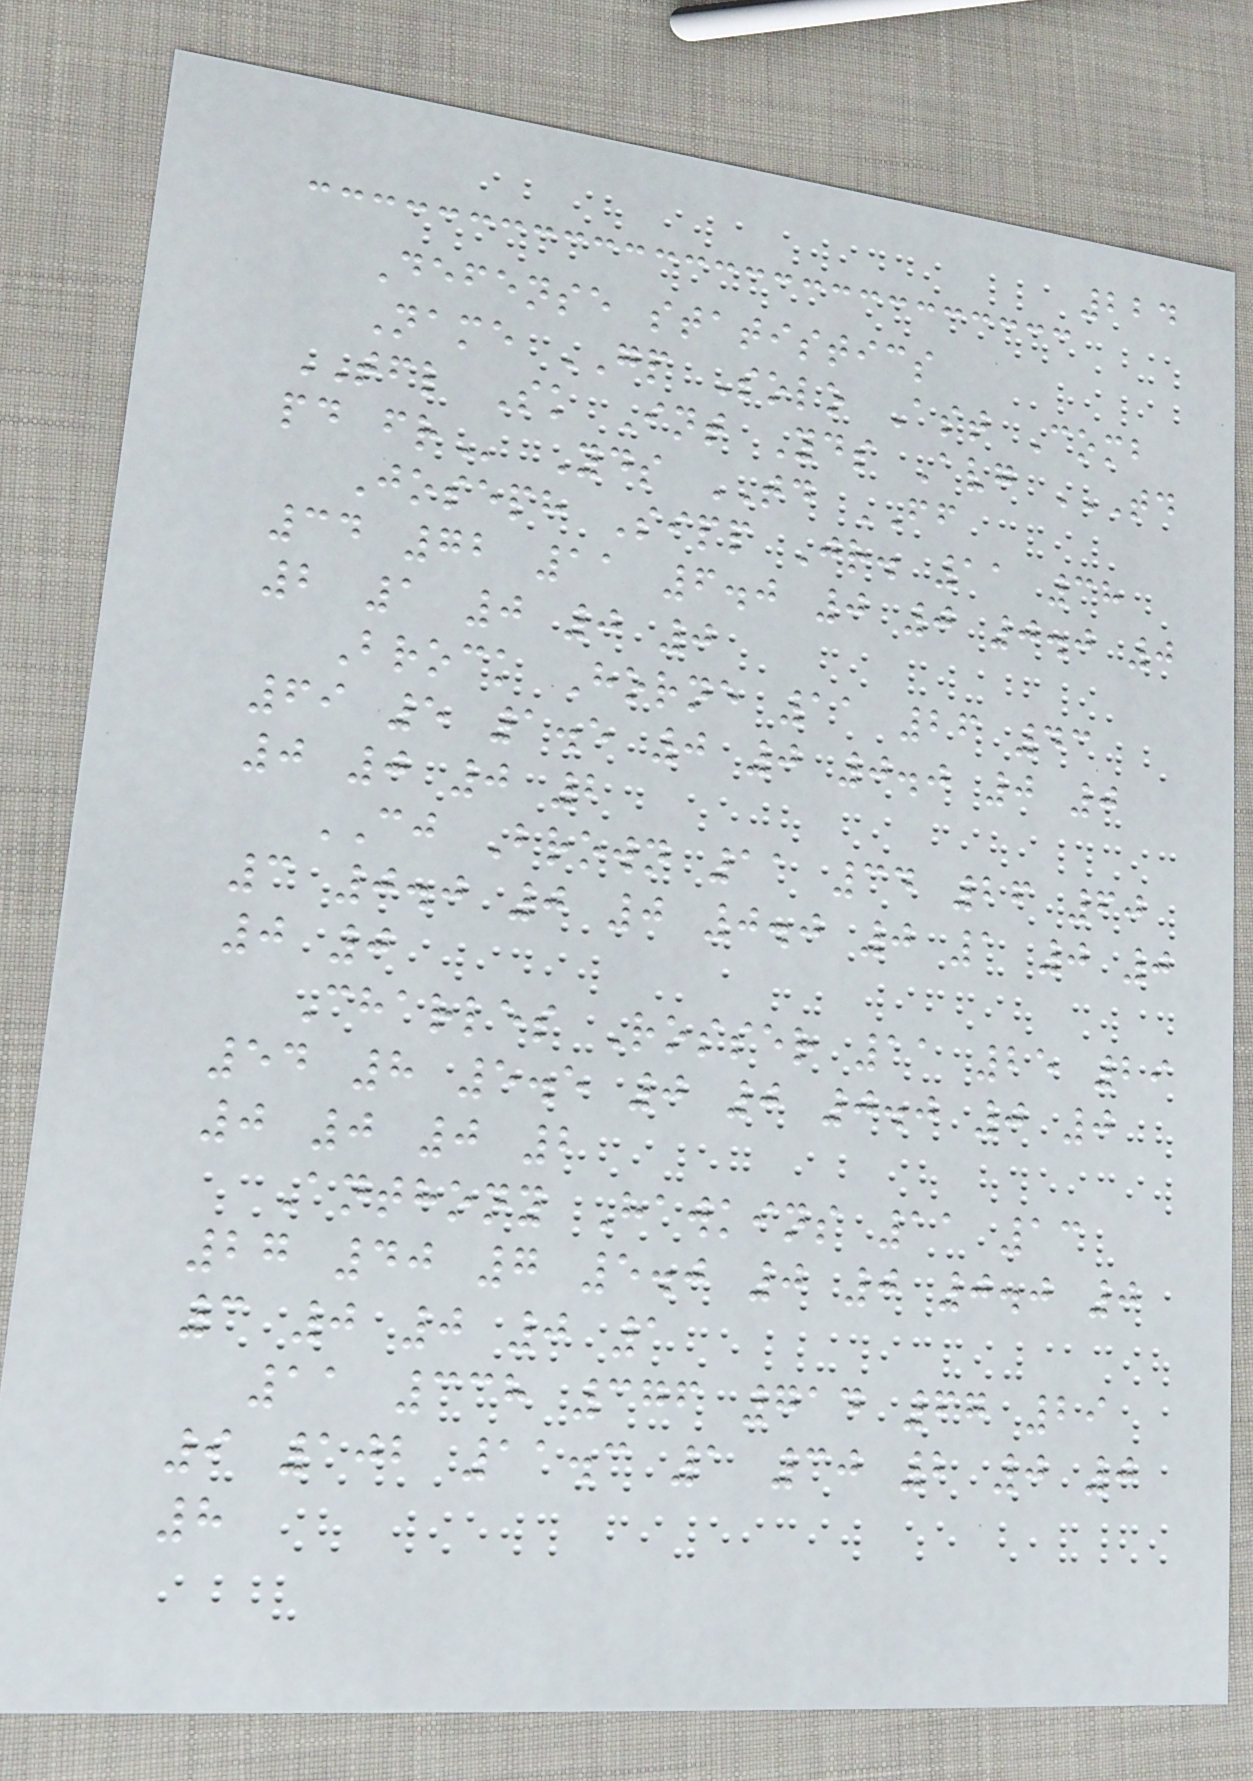224
Defense statistics
Name GP Solo Ast Comb
TFL Sk Int Yds Avg TD
PD FR Yds TD FF
Joseph Sipp Jr. 11 38
34 72 11 6.0 0 0 0.0 0
2 1 0 0 0
Brock Horne 11 26 43
69 5 1.5 0 0 0.0 0 0
0 0 0 2
CJ Brown 11 34 26 60
3 0.0 0 0 0.0 0 1 0 0
0 0
Charles Rosser 11 25 29
54 8 5.5 0 0 0.0 0 0
0 0 0 2
Anthony Hawkins 11 13
27 40 7 5.0 0 0 0.0 0
3 0 0 0 1
11 338 376 714 67 29
9 102 11.3 1 30 2 0 0
8
